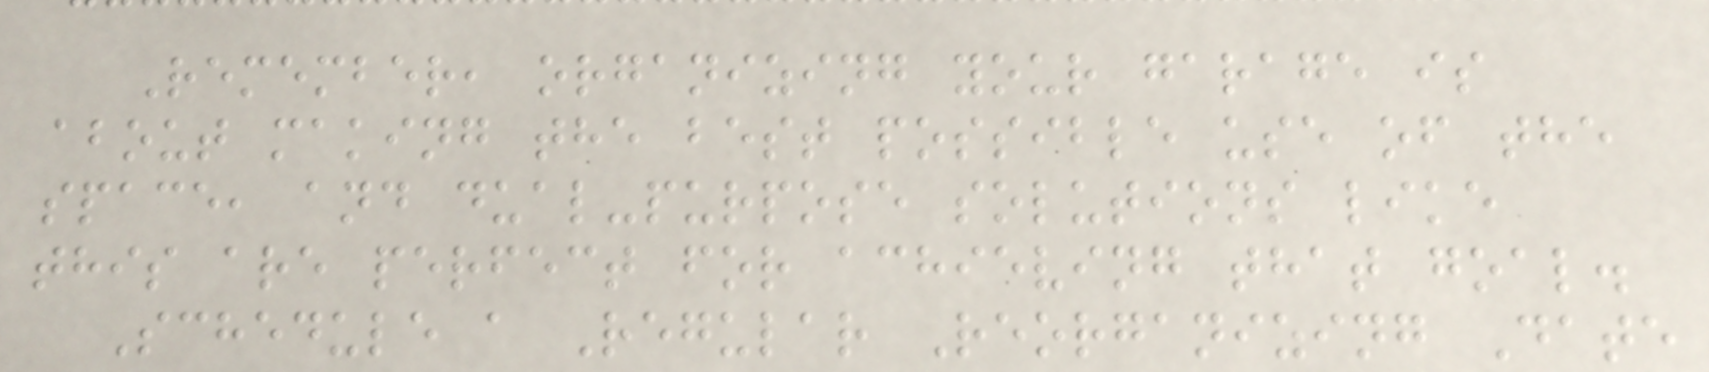Remember, organizing your garage is
about making the best possible use of the
space, and dual-purpose solutions like
this are perfect for achieving that goal.
Schedule a Regular Reorganizing Date
